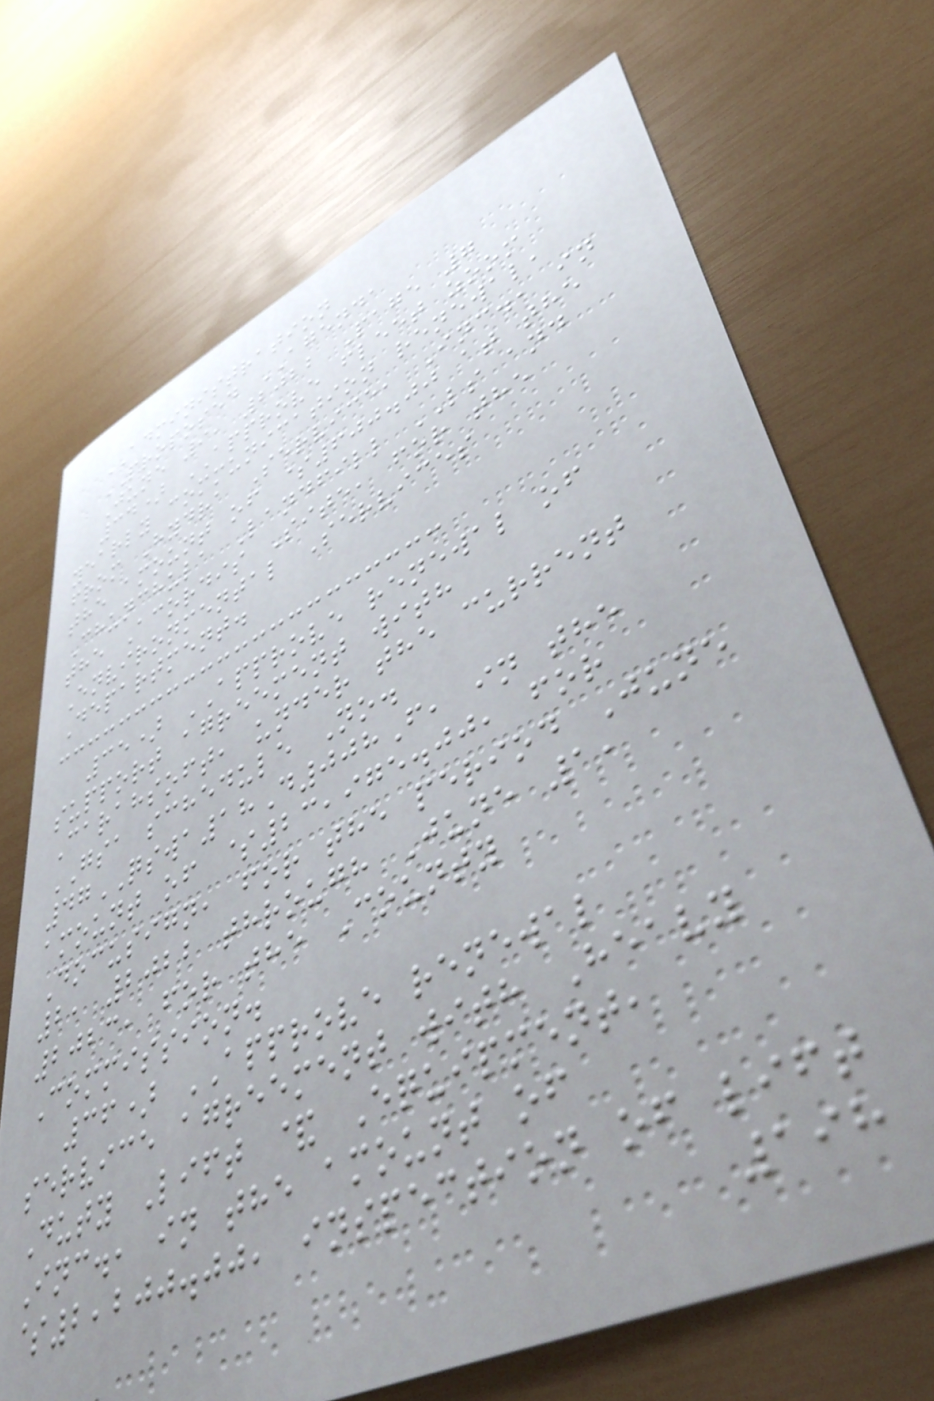ADMINISTRATION
PROPOSED AGENDA
June 9, 2022 Page 7
34) APPROVE fleet zoom
yearly communication renewal,
from Hydra Service, Inc., in
the amount of $600.00 at the
Chunchula Landfill LS and
the Acordis Site, for the
Environmental Services
Department.
35) APPROVE renewal of
support agreement with
Carahsoft, under the current
GSA schedule No.
47QSWA18D008F, in the
amount of $23,975.00, for
Docusign, for the period June
2, 2022 through June 1,
2023, for the County
Commission.
36) APPROVE renewal
service agreement with Heavy
Duty Lift & Equipment,
Inc., in the amount of
$2,200.00, inspection of lift
198
